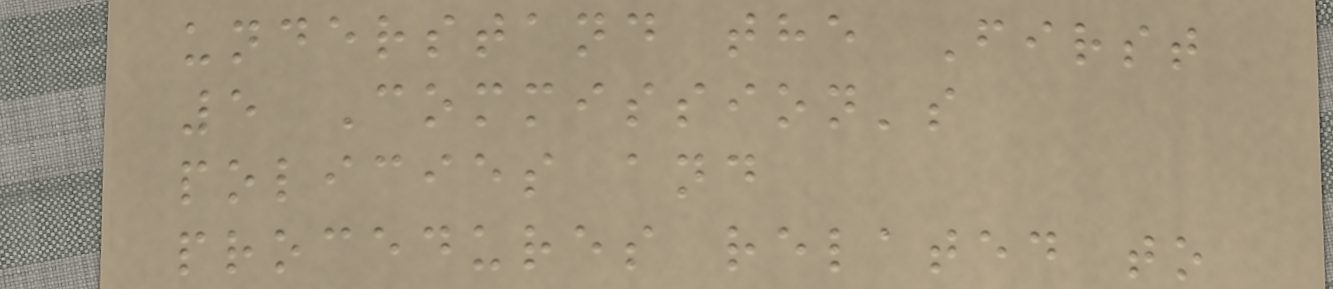understand the First
5 Commission's
policies and
procedures related to
